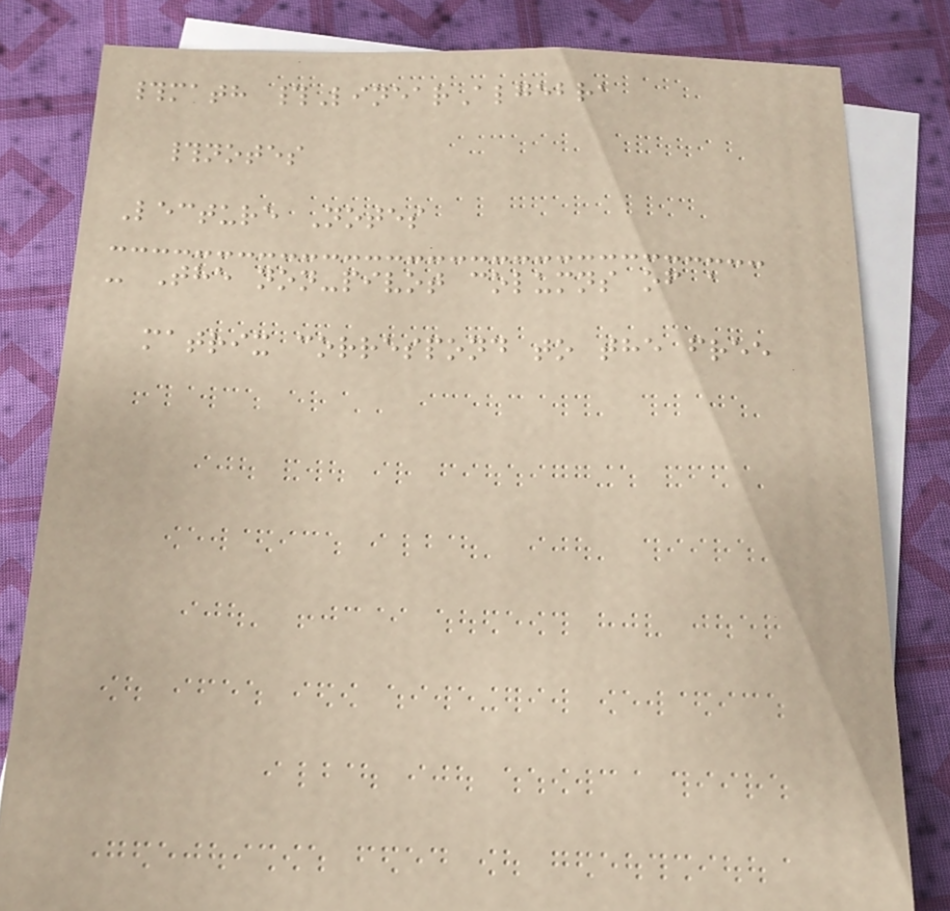#math #LinearAlgebra
#notes
Lecture Notes
- The non-pivot columns of a
matrix correspond to the free
